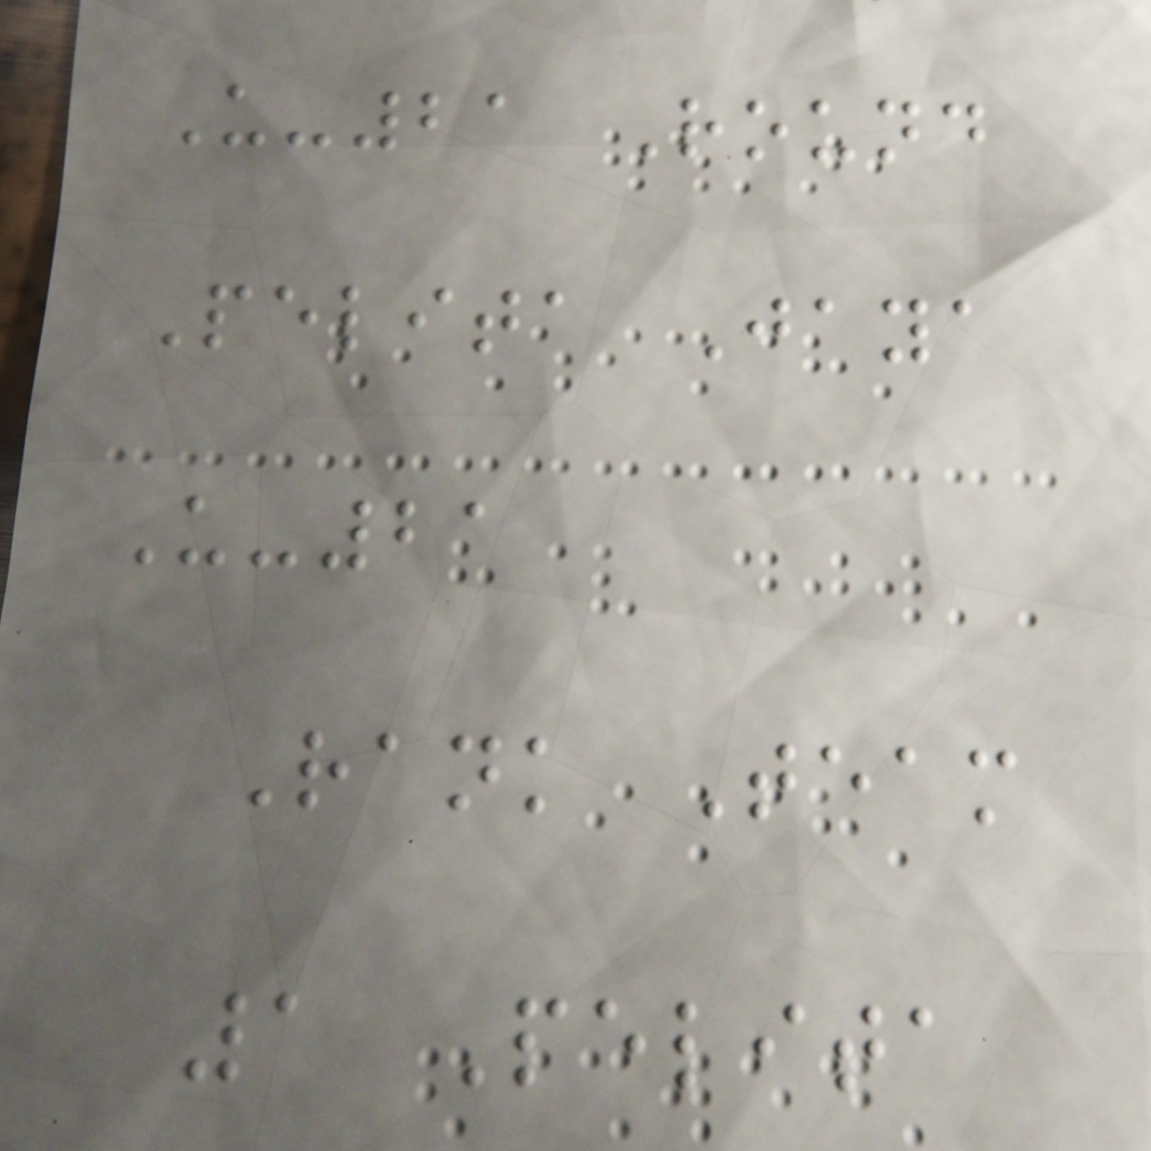U-21 Round
Pelita Jaya
U-21
Rank Team
1 Pelita
